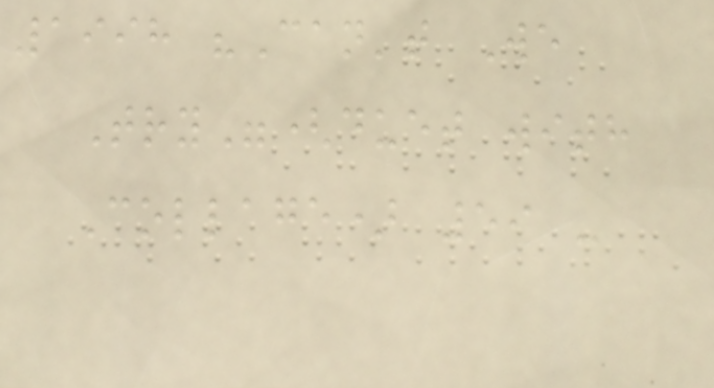1998 "Can't We
Try"(duet with
Collage) 59 -
